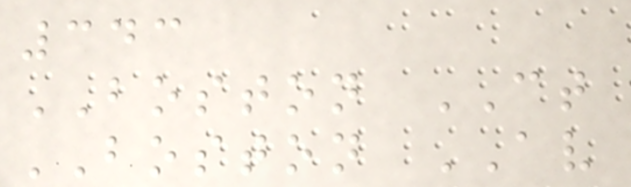343
BOSTON CT
BOSTON AV
